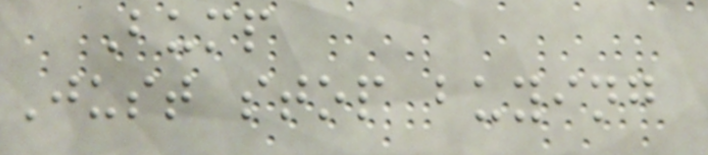Bump
Just stop buying
